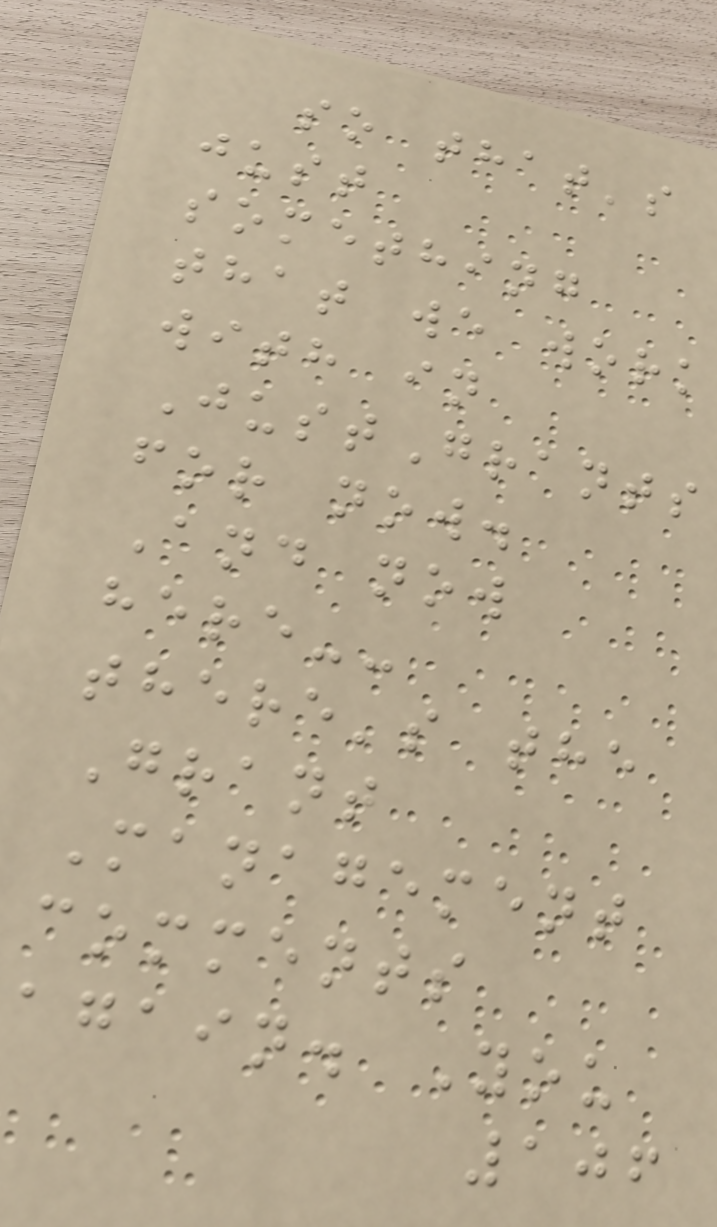so that's
just
something
that we work
with in
JustGrants
for now.
And now
here--
there's the
Grant
Management
comments
again. You
106
